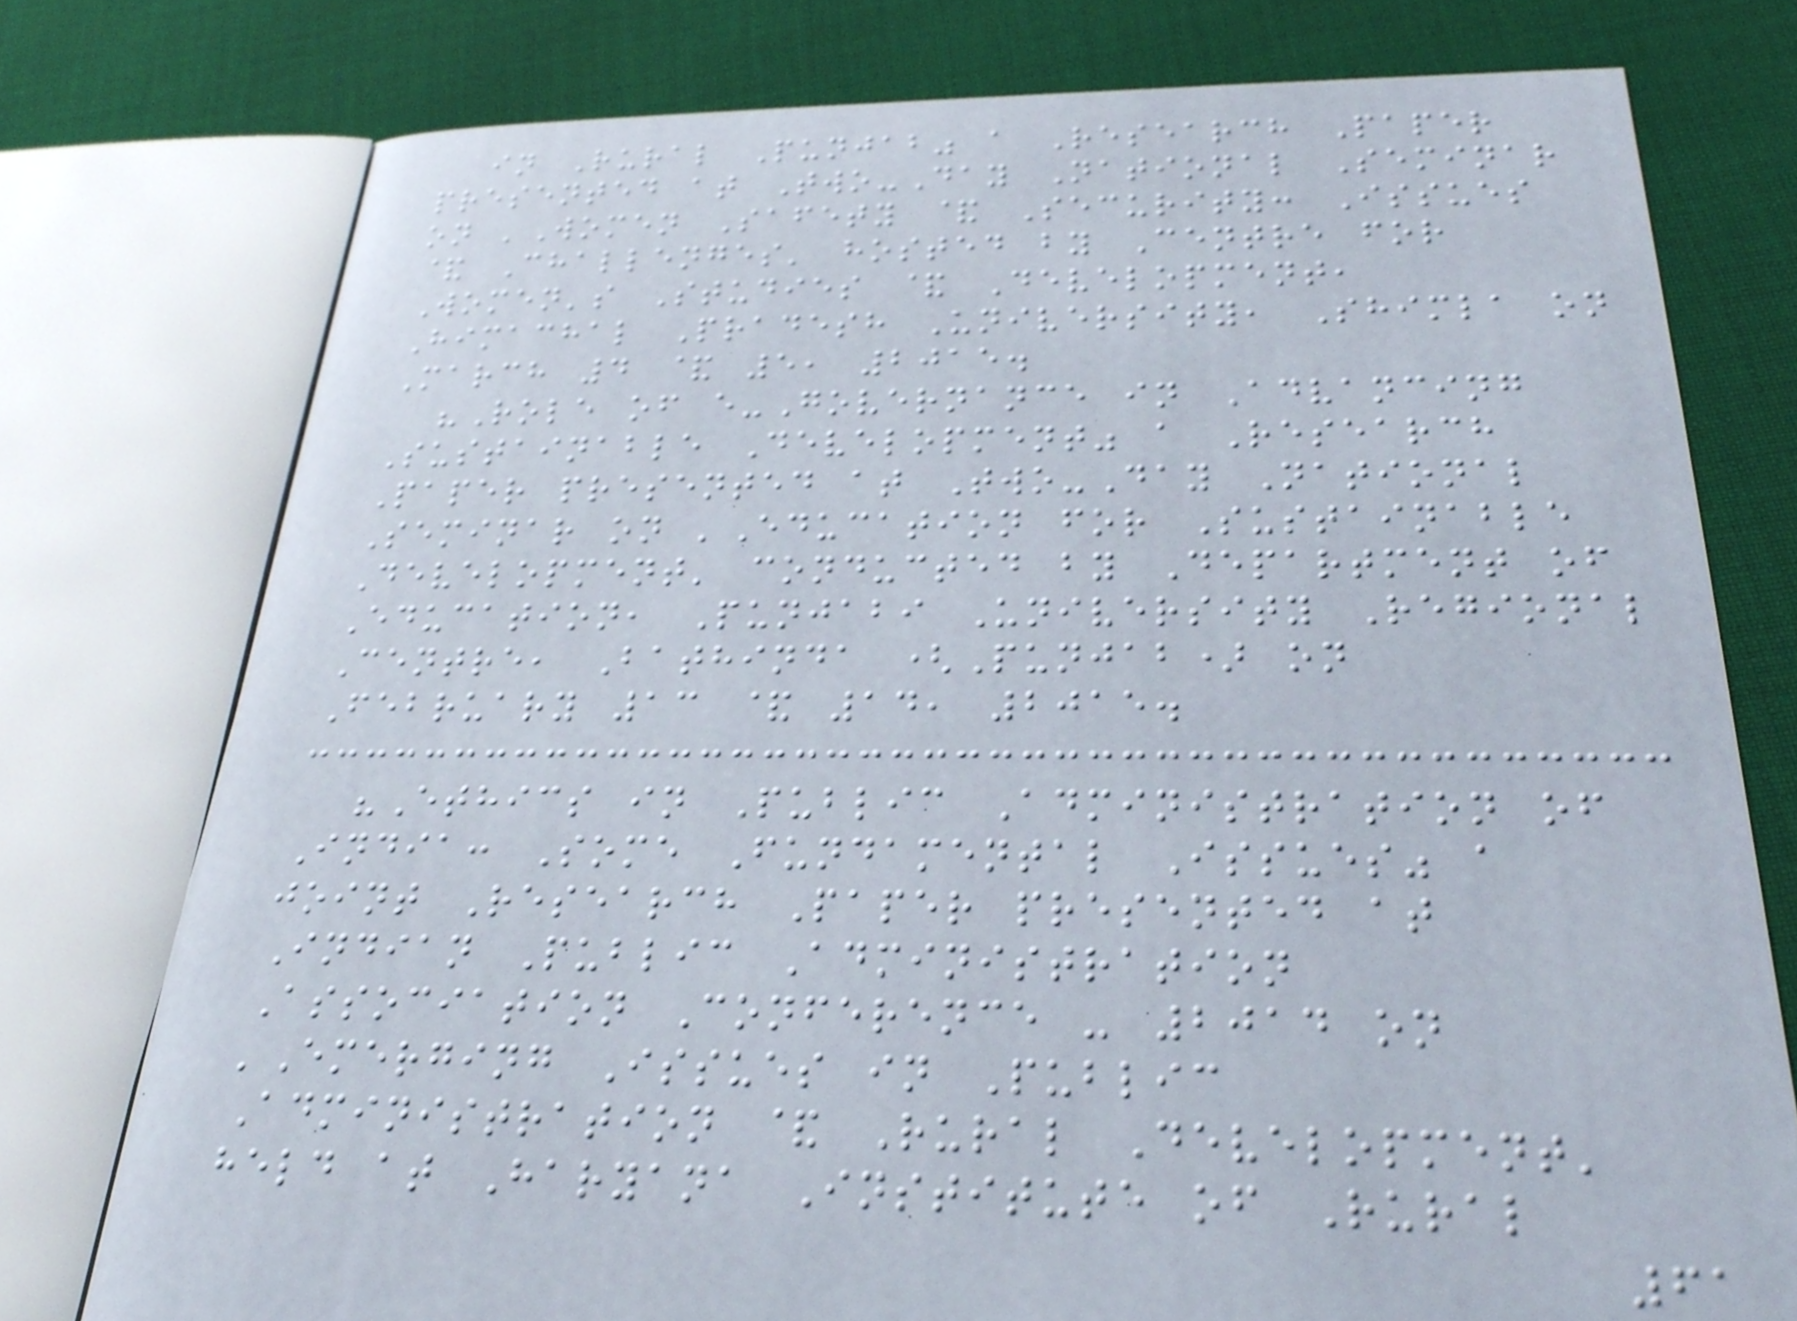in Rural Punjab" a Research Paper
presented at Two-Day National Seminar
on 'Women Safety & Security: Issues
& Challenges' hosted by Centre for
Women's Studies & Development,
Himachal Pradesh University, Shimla on
March 4 & 5, 2015.
"Role of e-Governance in Advancing
Sustainable Development" a Research
Paper presented at Two-Day National
Seminar on 'Education for Sustainable
Development' conducted by Department of
Education, Punjabi University Regional
Centre, Bathinda (Punjab) on
February 13 & 14, 2015.
"Ethics in Public Administration of
India: Some Fundamental Issues" a
joint Research Paper presented at
Indian Public Administration
Association Conference - 2014 on
'Emerging Issues in Public
Administration & Rural Development'
held at Haryana Institute of Rural
61
